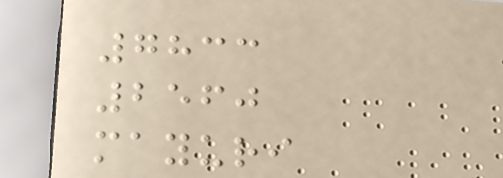7833
2560
mayuri
